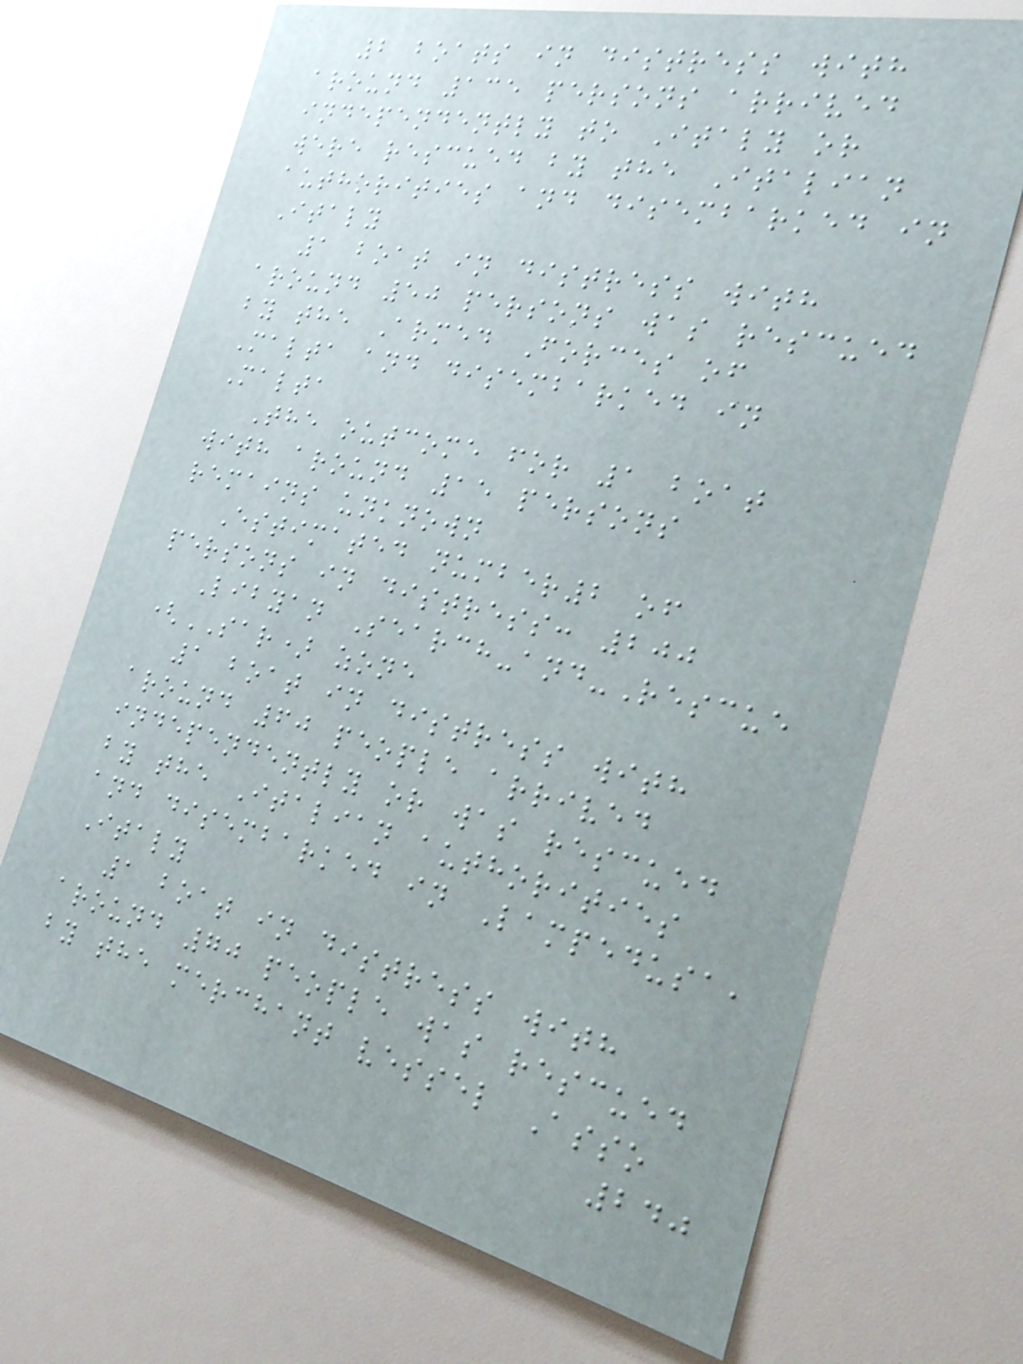2 boats in distress with
around 135 persons arrived
independently to Italy or
were rescued by the Italian
authorities and disembarked in
Italy
1 boat in distress with
around 50 persons was rescued
by the Armed Forces of
Malta and disembarked in
Malta
The outcome for 1 boat
with around 15 persons
remains unknown
Estimated number2 of
persons in distress: 200
Libyan Search-and-Rescue
(SAR) zone
1 boat in distress with
around 60 people arrived
independently or was rescued
by the Italian authorities
and disembarked in Lampedusa,
Italy
1 boat in distress with
around 70 people was rescued
by the merchant vessel Asso
240
